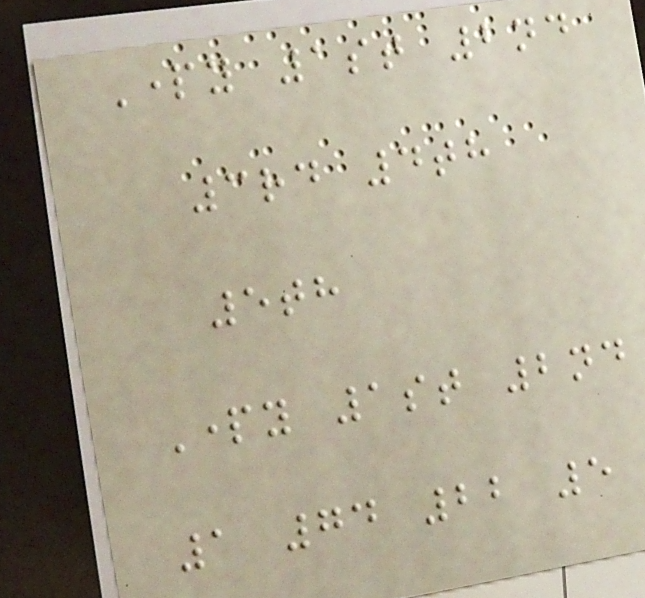Party 1st 2nd
3rd 4th
5th
Party 1st 2nd
1 74 22 5
